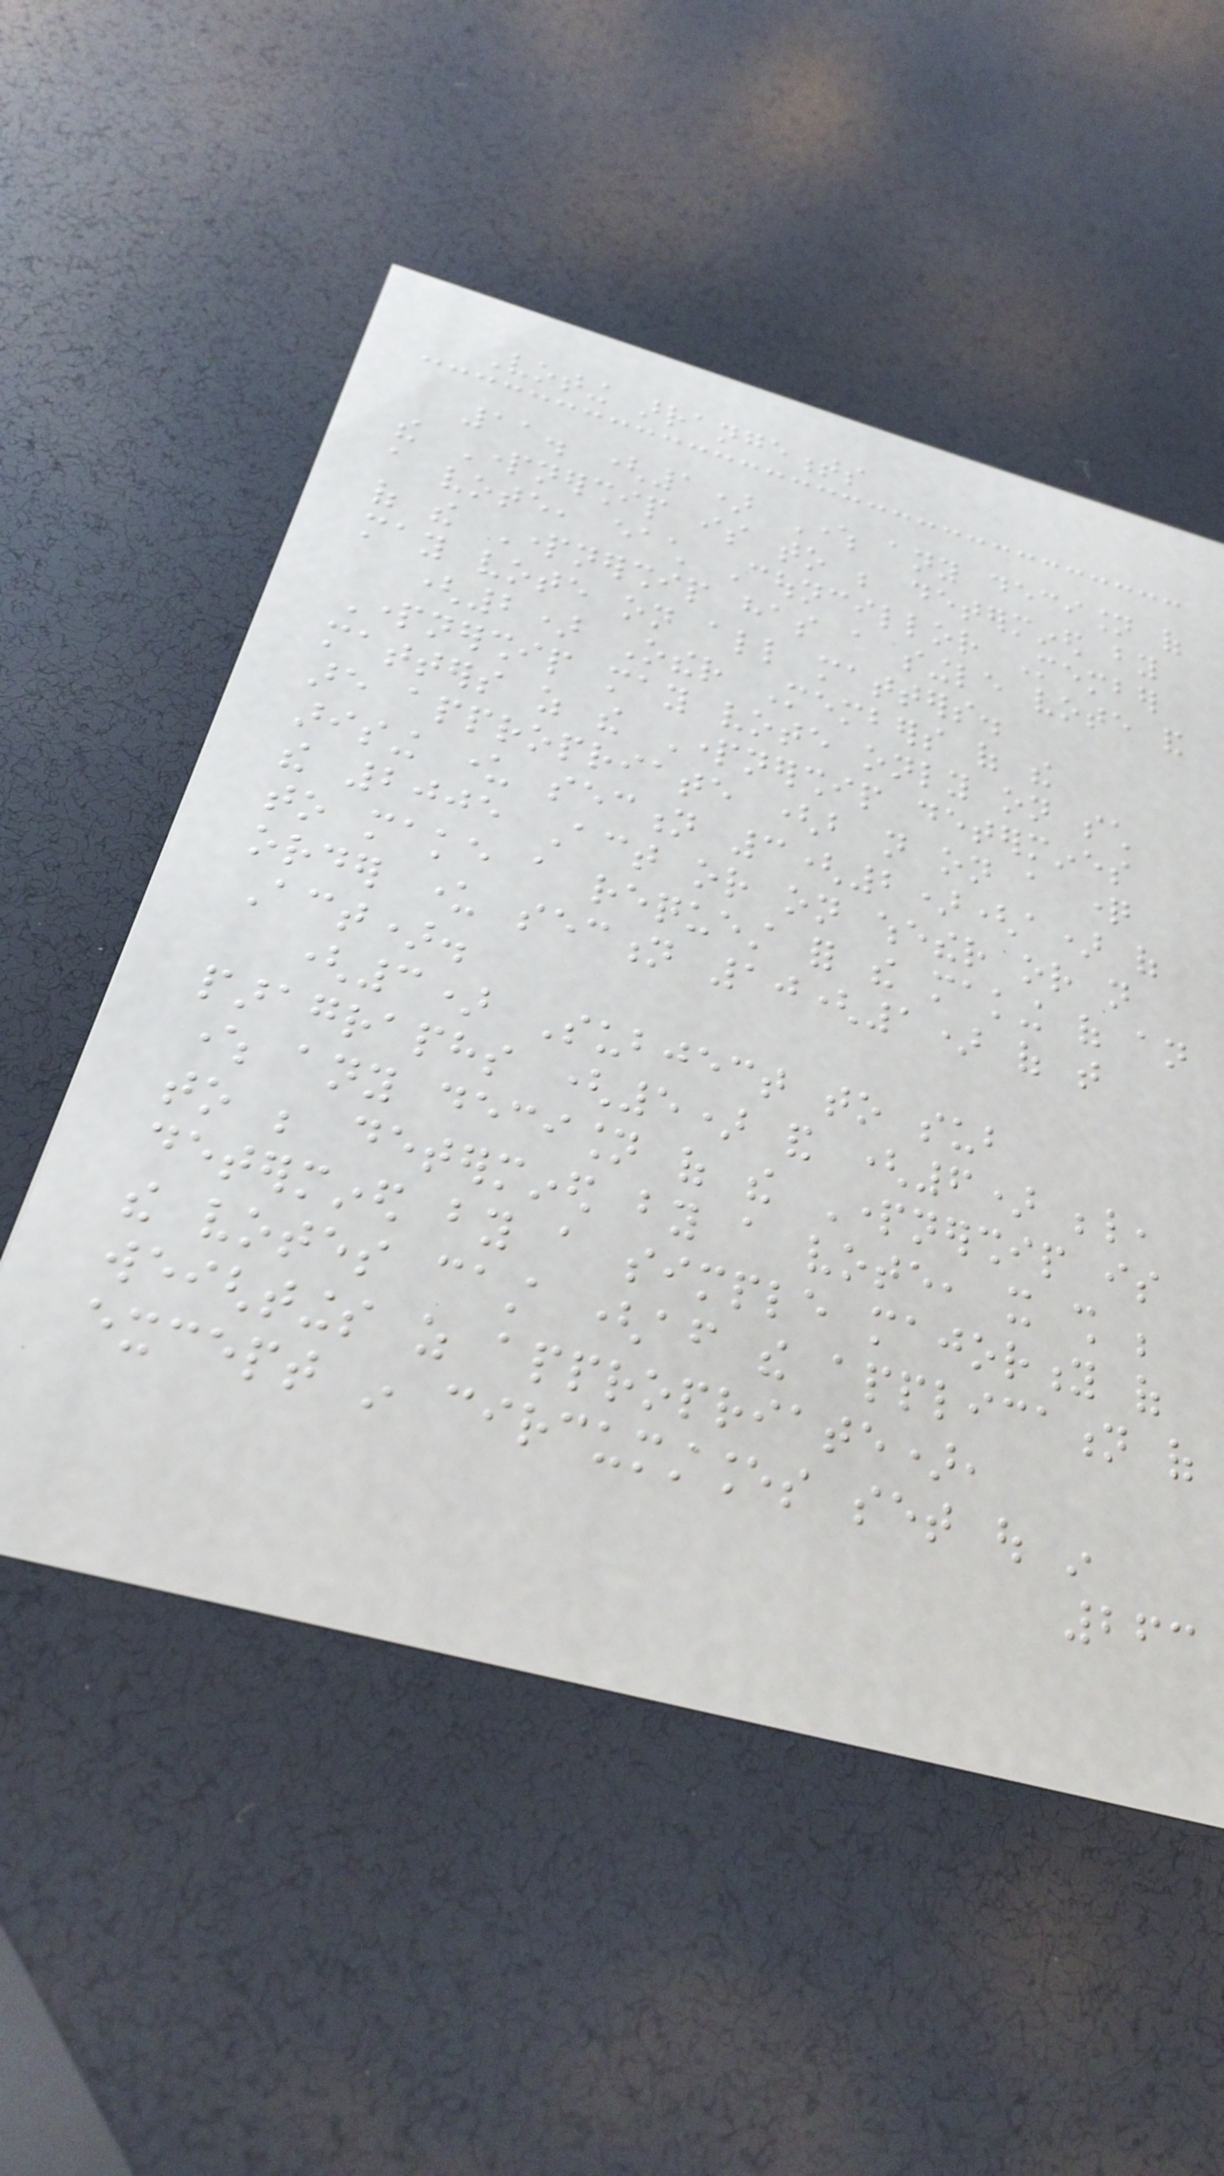Voting arrangements
11. (1) Where any decision of
the Partnership is to be determined by
a vote, each Councillor Member
of the Partnership has a single vote and
may vote on all matters.
(2) Other Members of the
Partnership may vote only on such
matters as the Partnership determines
are appropriate (but not on a question
arising under section 3(2)(a) of
the 2005 Act or on whether or not
to make a request for the making of an
order under section 10(1) of that
Act).
(3) Subject to sub
paragraphs (5) and (6) below,
where any decision of the Partnership is
to be determined by a vote, it shall be
determined by a simple majority of
the votes cast (after the application of
weightings as appropriate),
except in circumstances set out in
263
